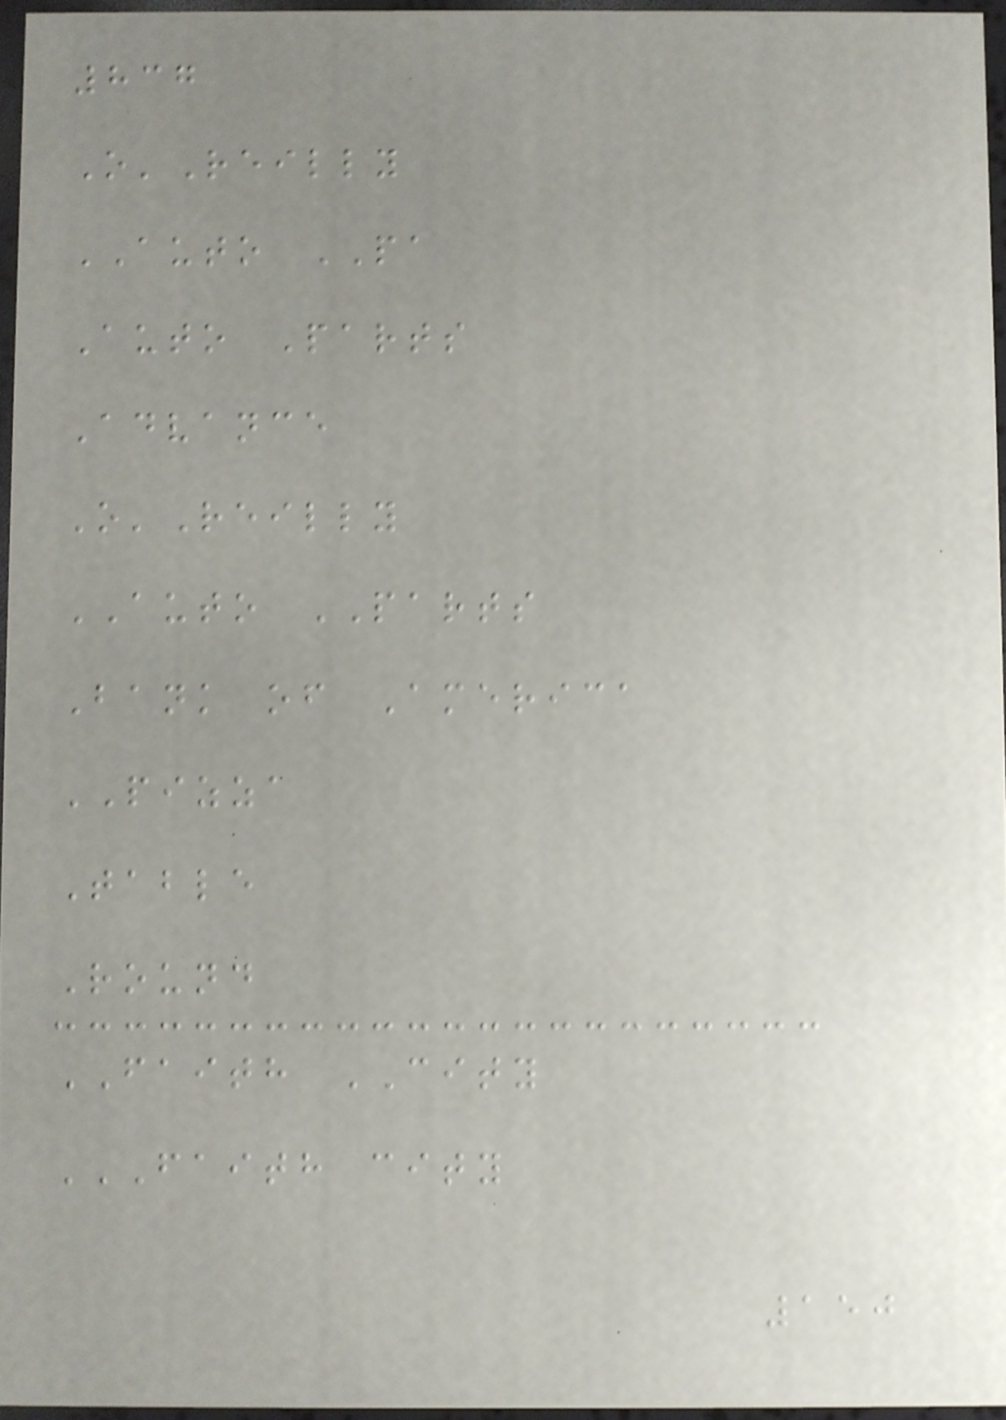837
O'Reilly
AUTO PA
Auto Parts
Advance
O'Reilly
AUTO PARTS
Bank of America
PIZZA
Table
Round
FAITH CITY
FAITH CITY
150
